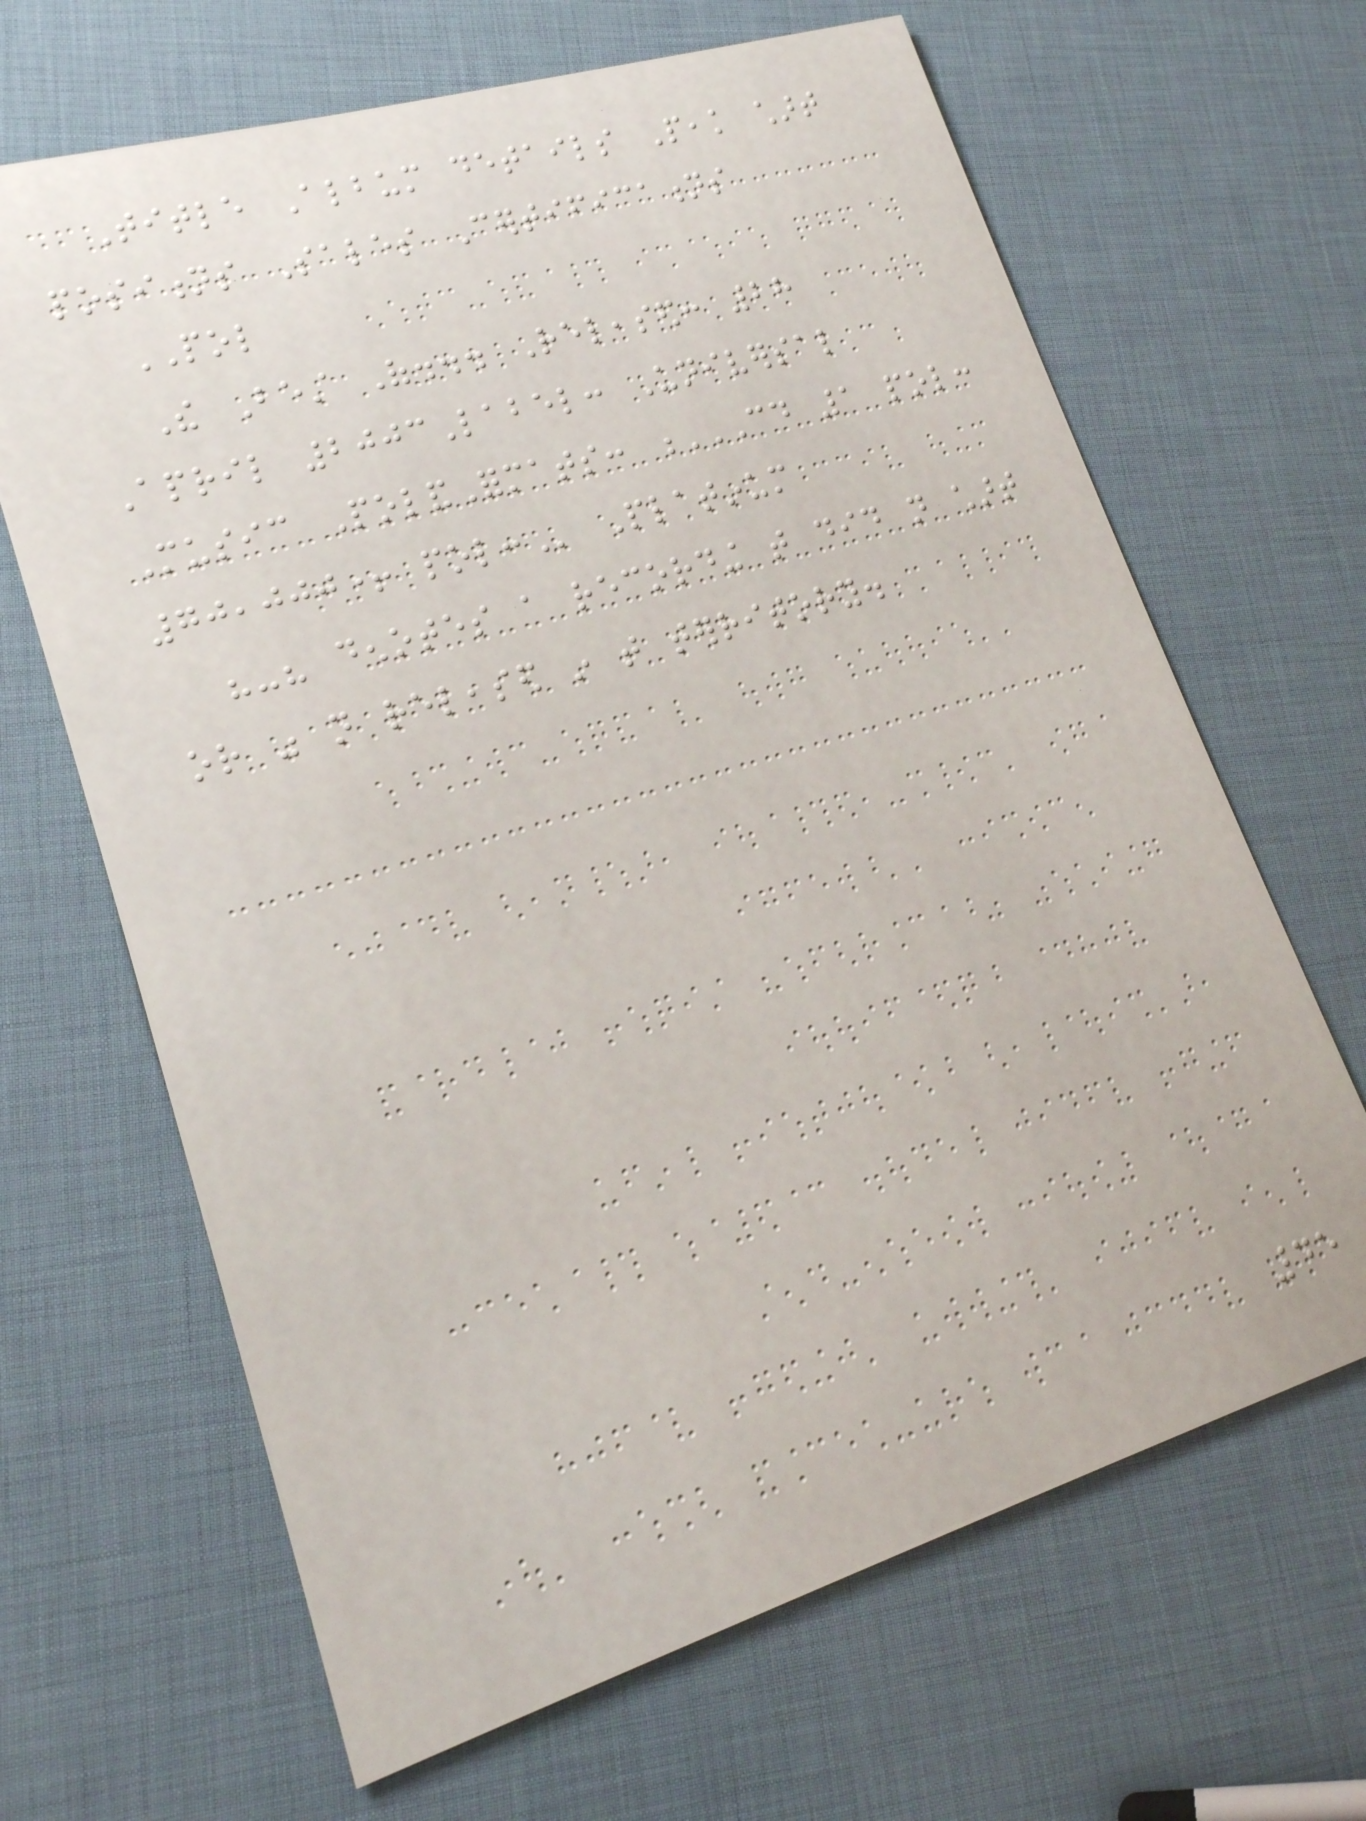Title Album details Peak chart
positions Sales Certifications
POL
The Best Of... Released: 28
April 2003Label: Universal
Music PolandFormats: CD 1 POL:
70,000+ POL: Platinum
"-" denotes a recording that did not chart
or was not released in that territory.
45
